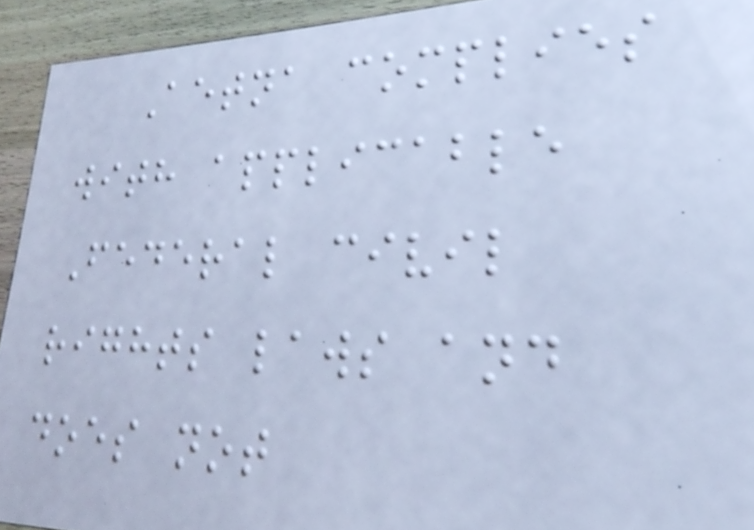Aetna complies
with applicable
Federal civil
rights laws and
does not
